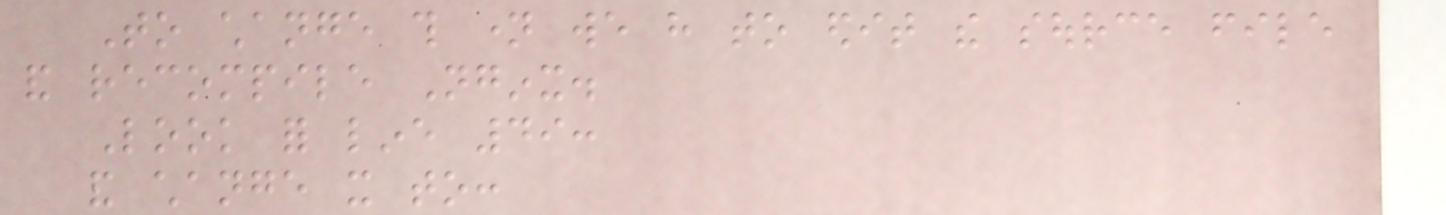To change this name we have to edit the source file
and recompile Nginx.
Look for line 49:
and change it to:
